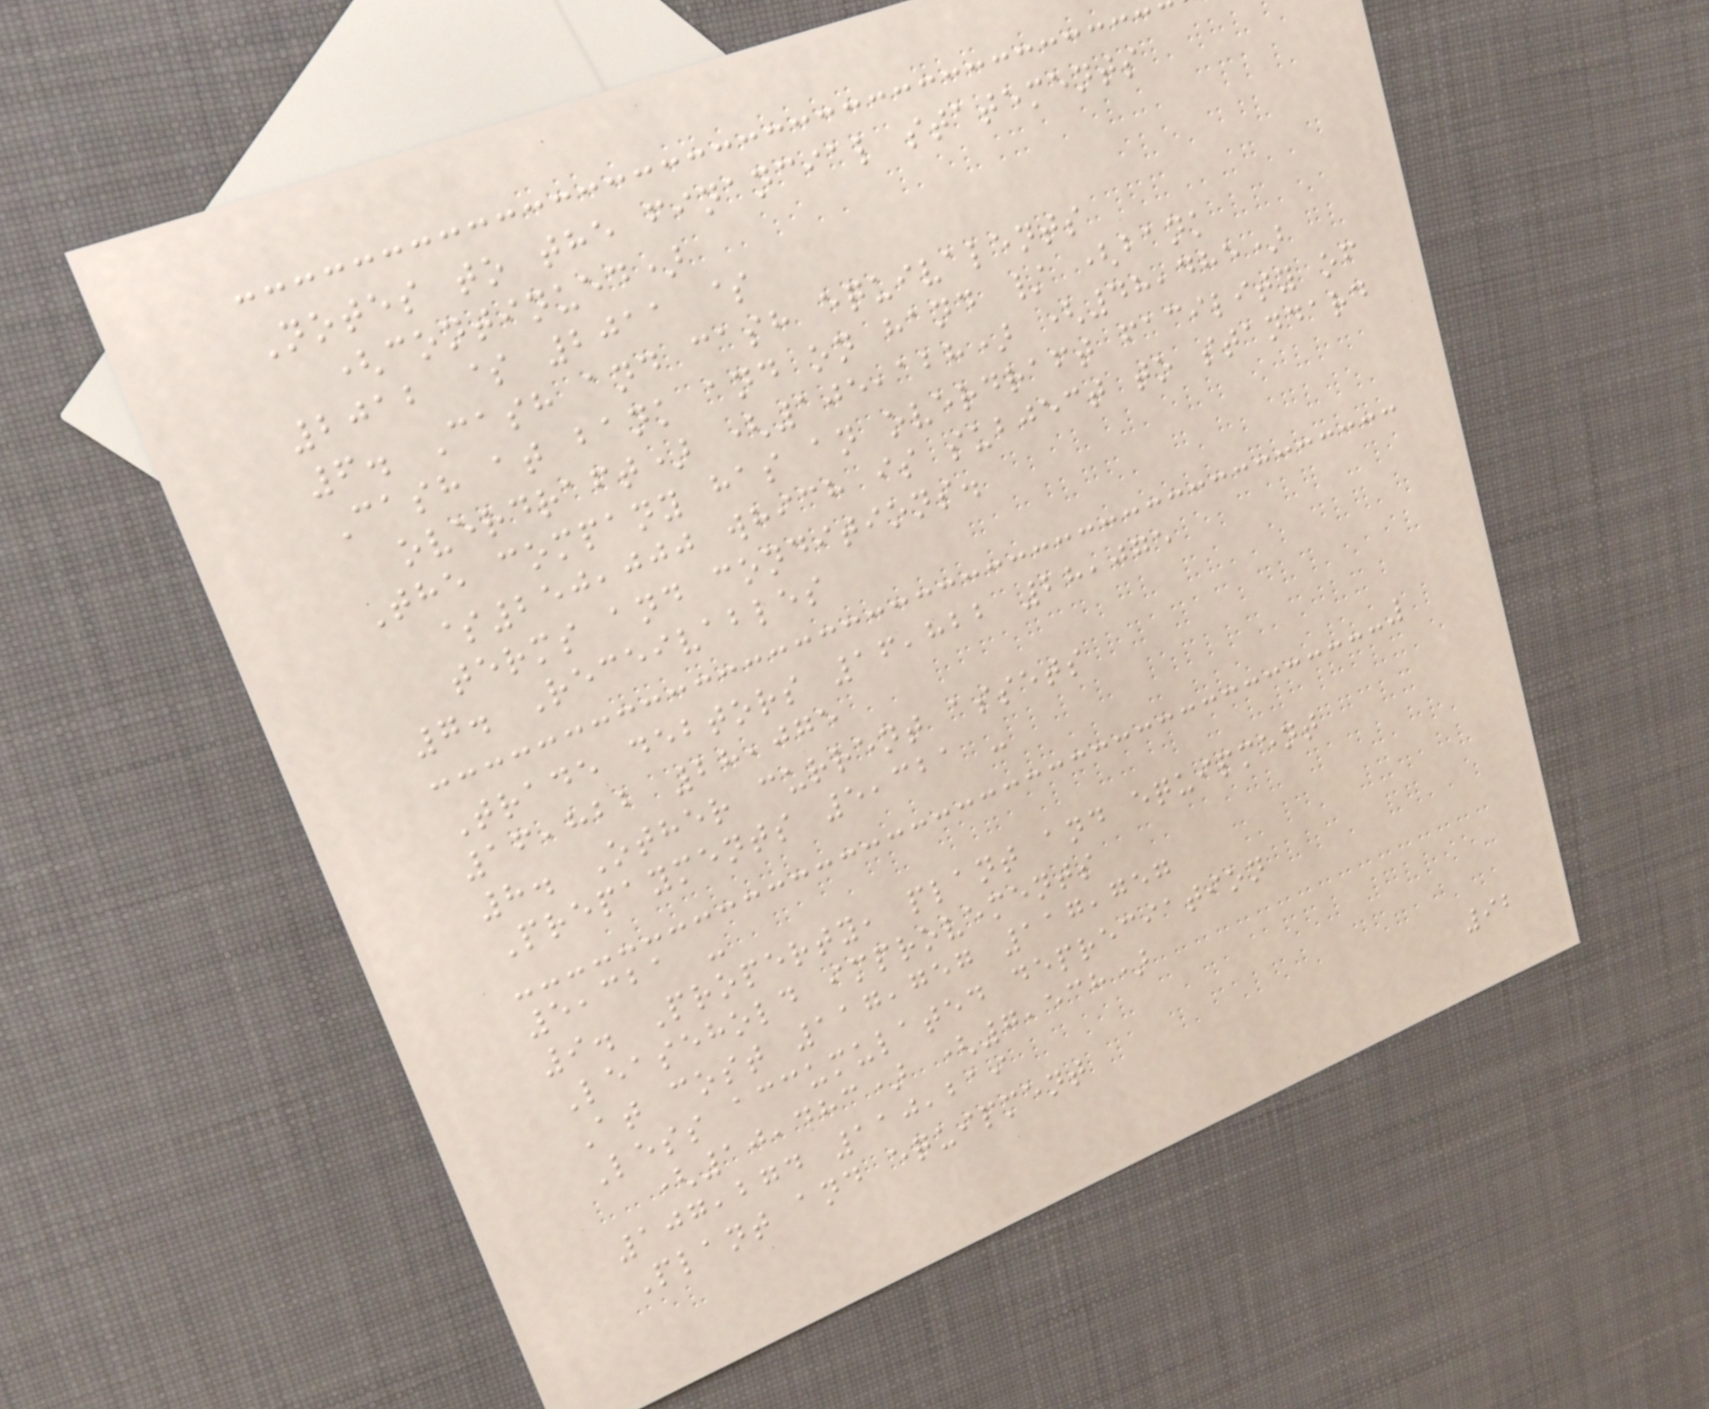Notes to the financial statements
(continued)
2012 $ 2011 $
6. Cash and cash equivalents
Cash at bank and on hand / (bank
overdraft) (105,128) (48,485)
The company has an overdraft facility of
$250,000 which is subject to standard
terms and conditions.
7. Receivables
Trade debtors 16,822 28,075
16,822 28,075
8. Other current assets
Prepayments 5,321 -
5,321 -
9. Property, plant and equipment
Leasehold improvements
At cost 117,757 117,757
Less accumulated depreciation
(10,483) (7,538)
107,274 110,219
Plant and equipment
92
